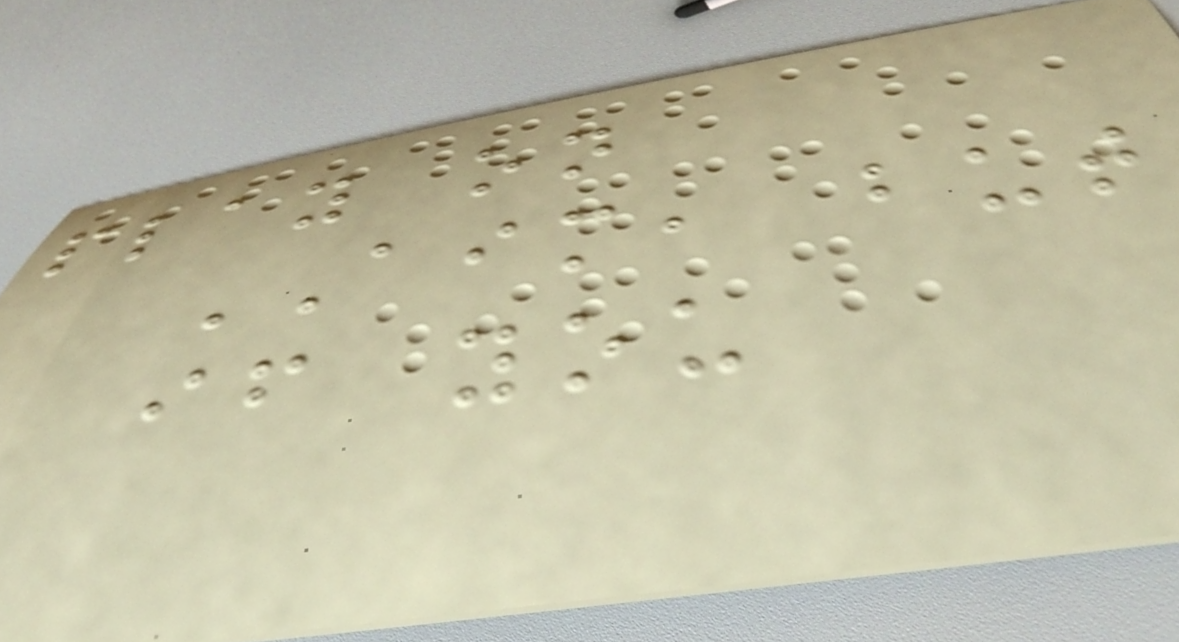play on
AIM, but
if you
